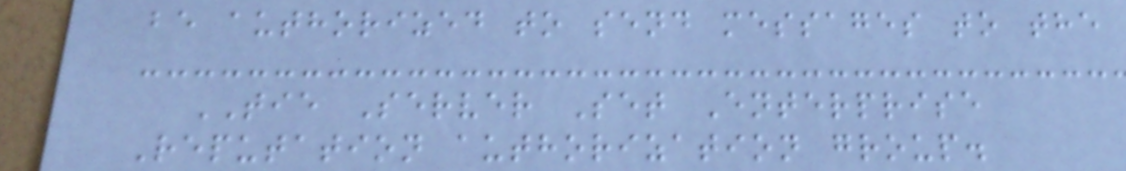be authorized to send messages to the
TIE Server Set Enterprise
Reputation authorization group.
